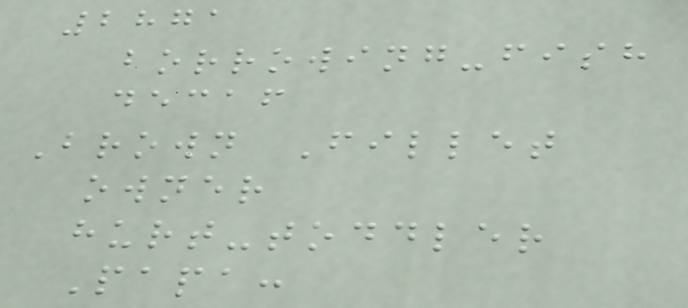2871
borrowing-fish
decaf
Brown Fillet
owner
hurt-toddler
Papa:
